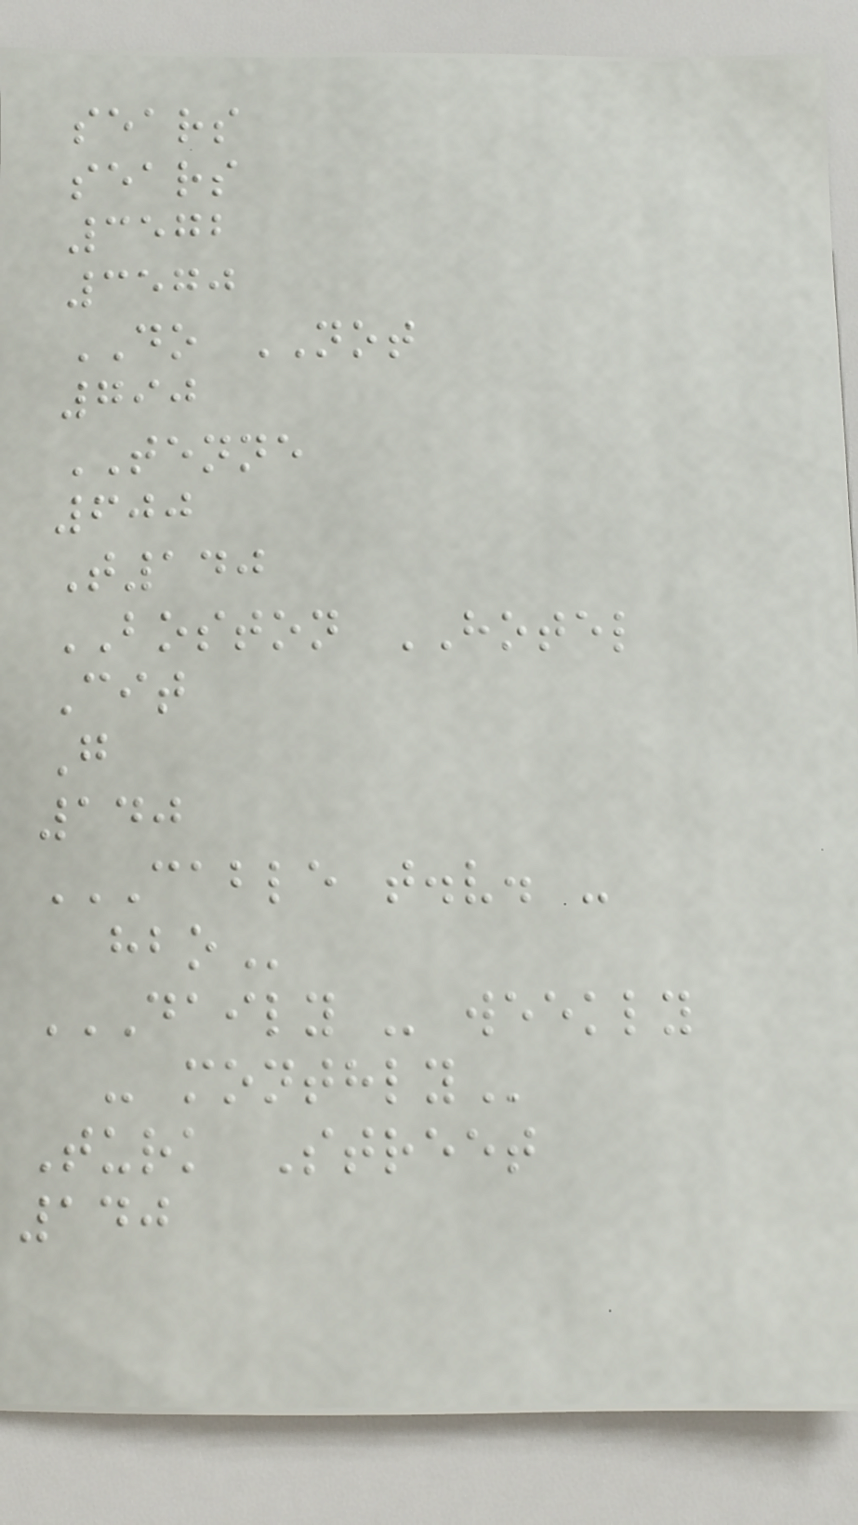sears
sears
3572
3570
DO NOT
790
TENNE
600
T140
BOSTON HOTEL
Cit
G
140
CABLE T.V. -
HBO
DAILY - WEEKLY
- MONTHLY
Turk Street
140
